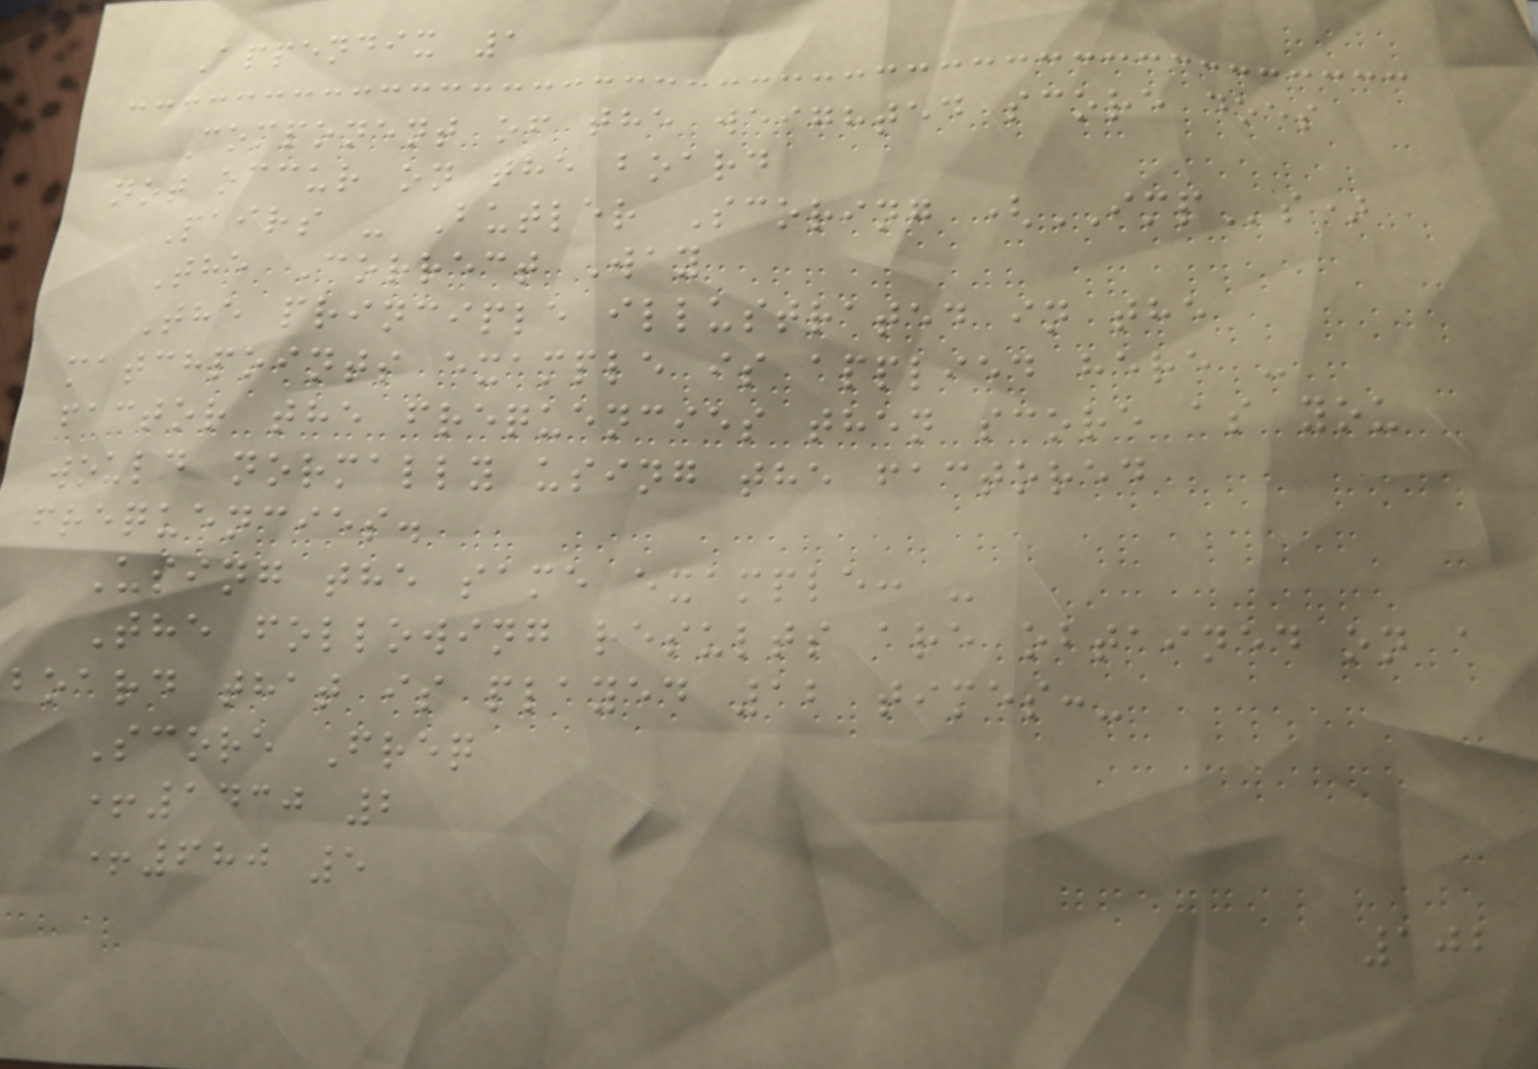Appendix 1
Component of the weighted score does
not occur on the board
Pairs - Butler Scoring (IMPs)
The Correct Way
The principle illustrated in the
matchpoints example is applied here -
factor the frequencies then score as you
would normally using the factored
frequencies.
Using the same example: -
The following results are obtained on a
board that is played 12 times:-
Score Freq
+1430 2
+680 5
102
